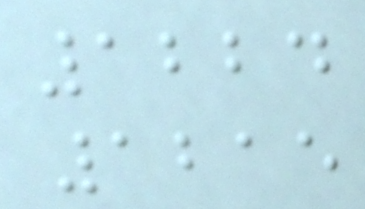1224
1215
